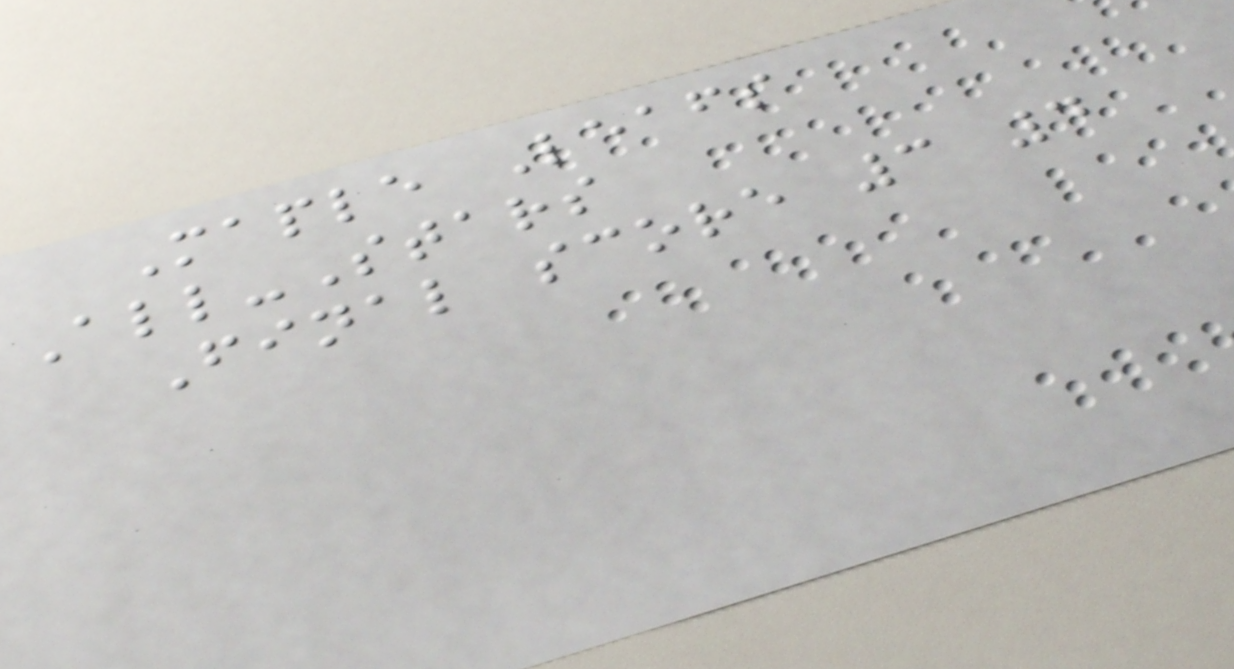Maple Leafs
All-Stars
Final score 3 4
